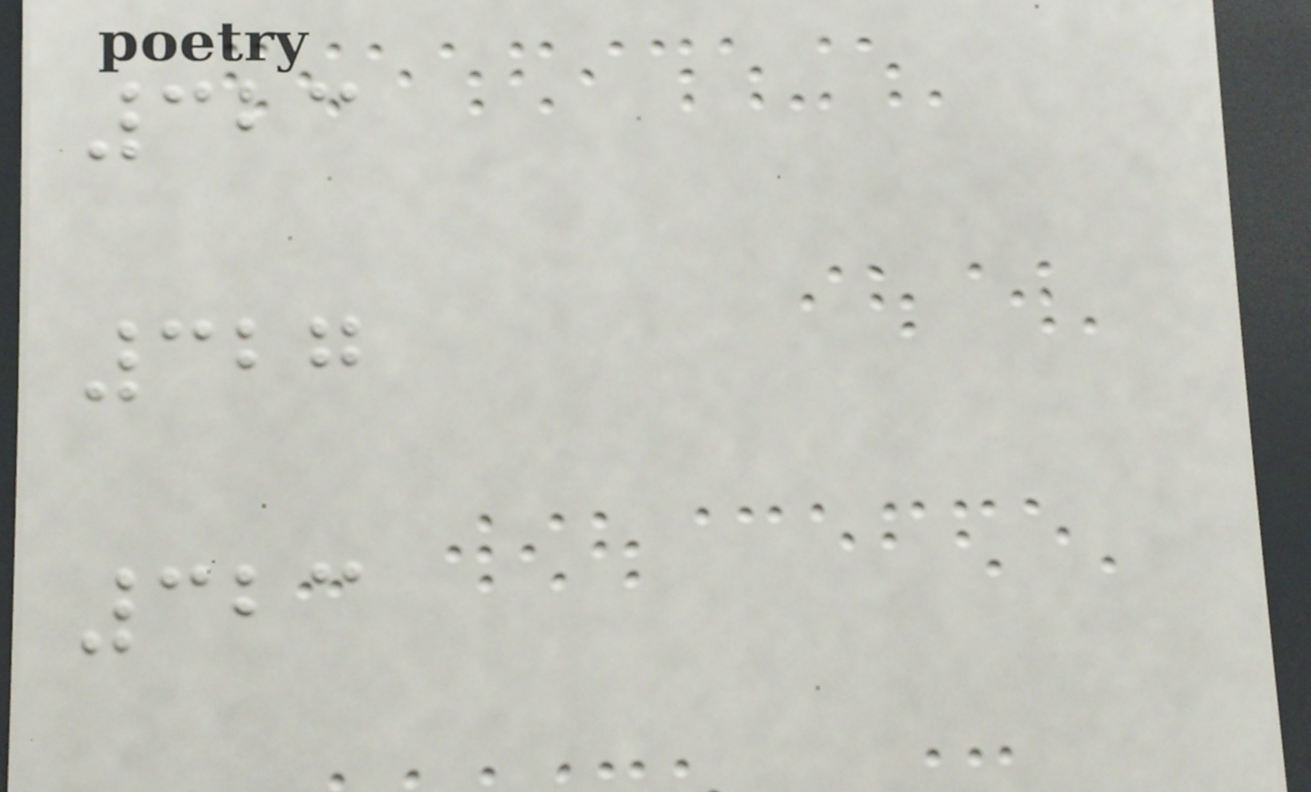323
327
323
